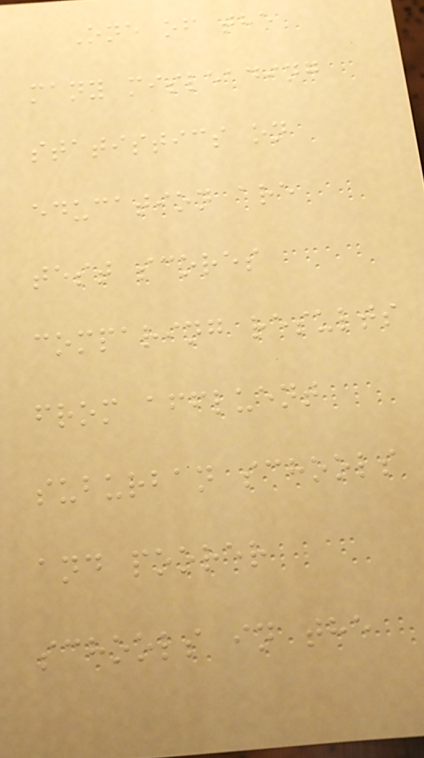One of the
many misleading
statistics on
education are
test scores
comparing results
from affluent
suburban schools
and poorer
schools in the
